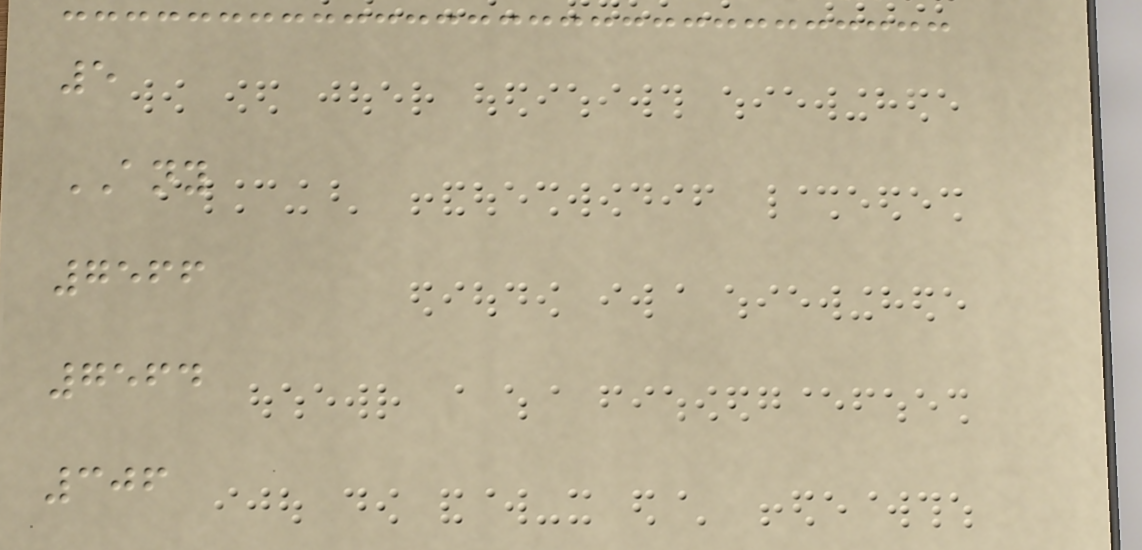5
ANY
7566
7564
306
